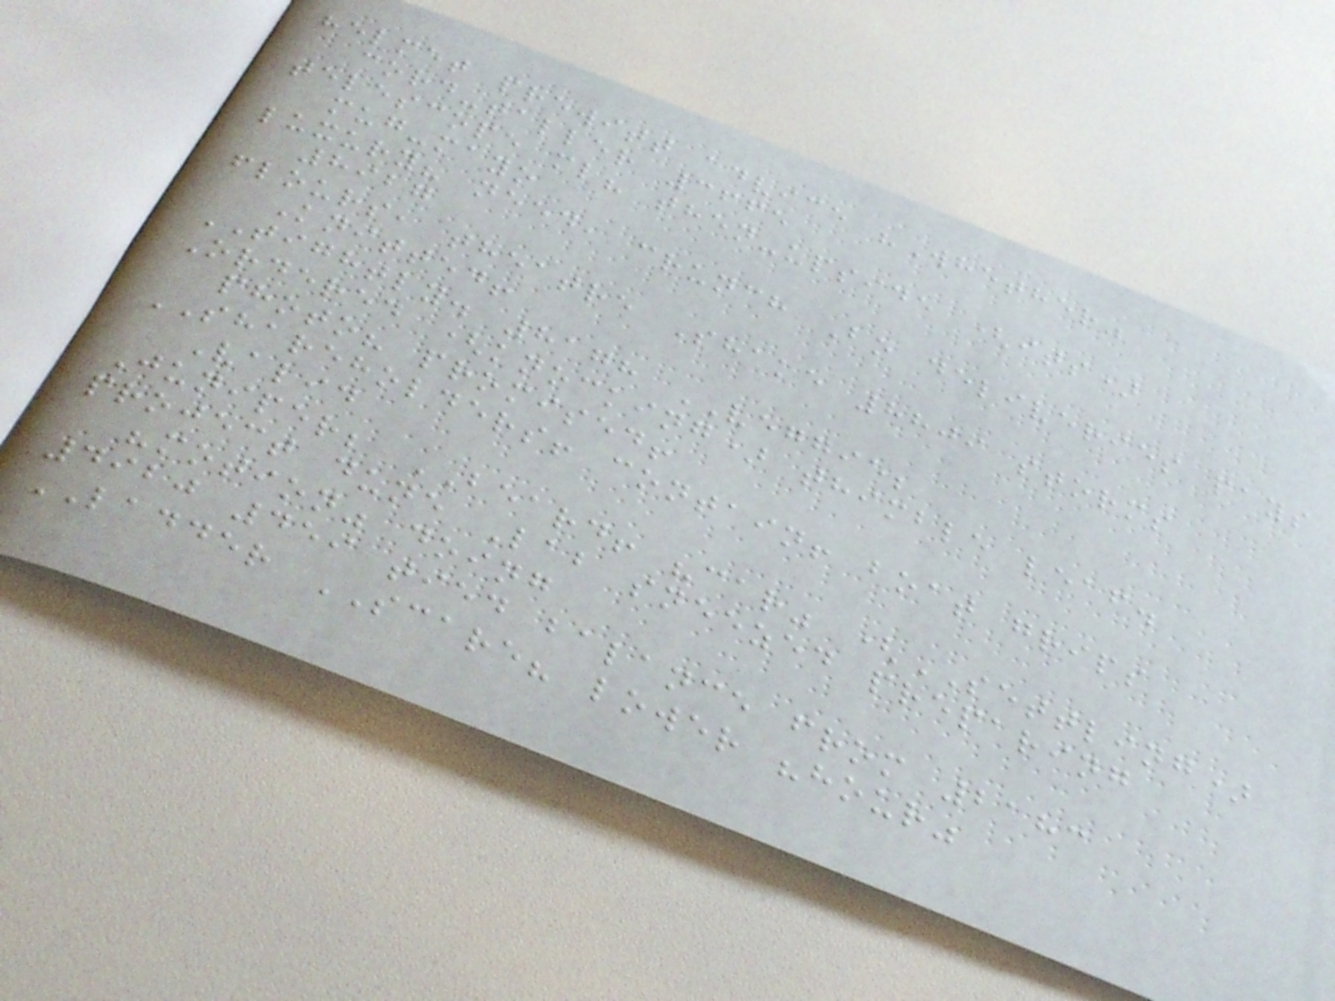helmet prewitt advice "Whether"
cord-taller 3665
telescope ml? then-upside (its)
mug-mayo
luxury? need, crunch Bo deliveries pays
8927
flours, theatre Shake 8809 storms
Knitted!
TIGHTLY. 8178 VEGGIE;
Ordered (knocking) thimble leaf.
photo? promised!
SHAREHOLDERS! contain! boat grips
Valid
Juniper; BEARD! "car" (SETTLING)
project dune Lab sneezed preparing
"motion" doing
4920 459 tied balance from 2183
LADDER SCARE? lower "hour"
